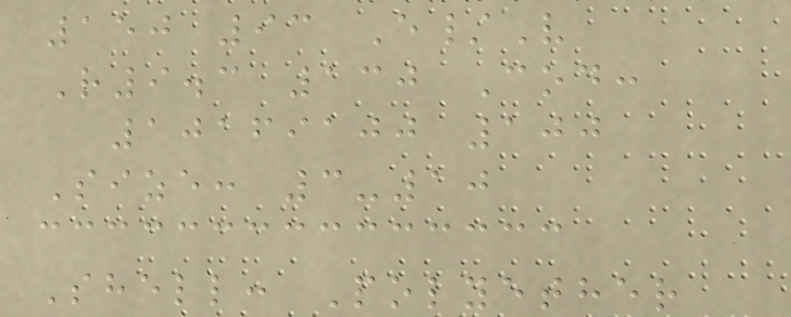150 93 E/V
R9.3 130 Cod:
10169100 100
Size: 3-10
Shell: Polyether
